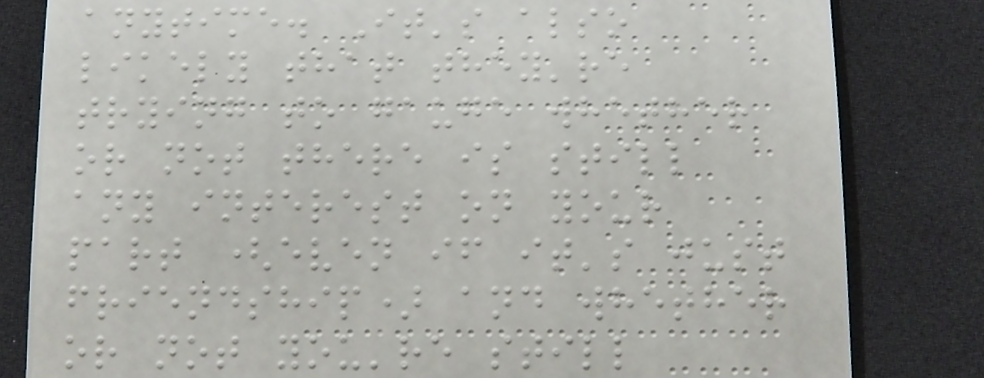anytime. It's also
likely that they're
trying to gauge whether
or not there is still
any interest on your
part (even if it's just
friendship) and whether
or not you're still
